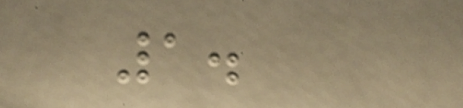1.
